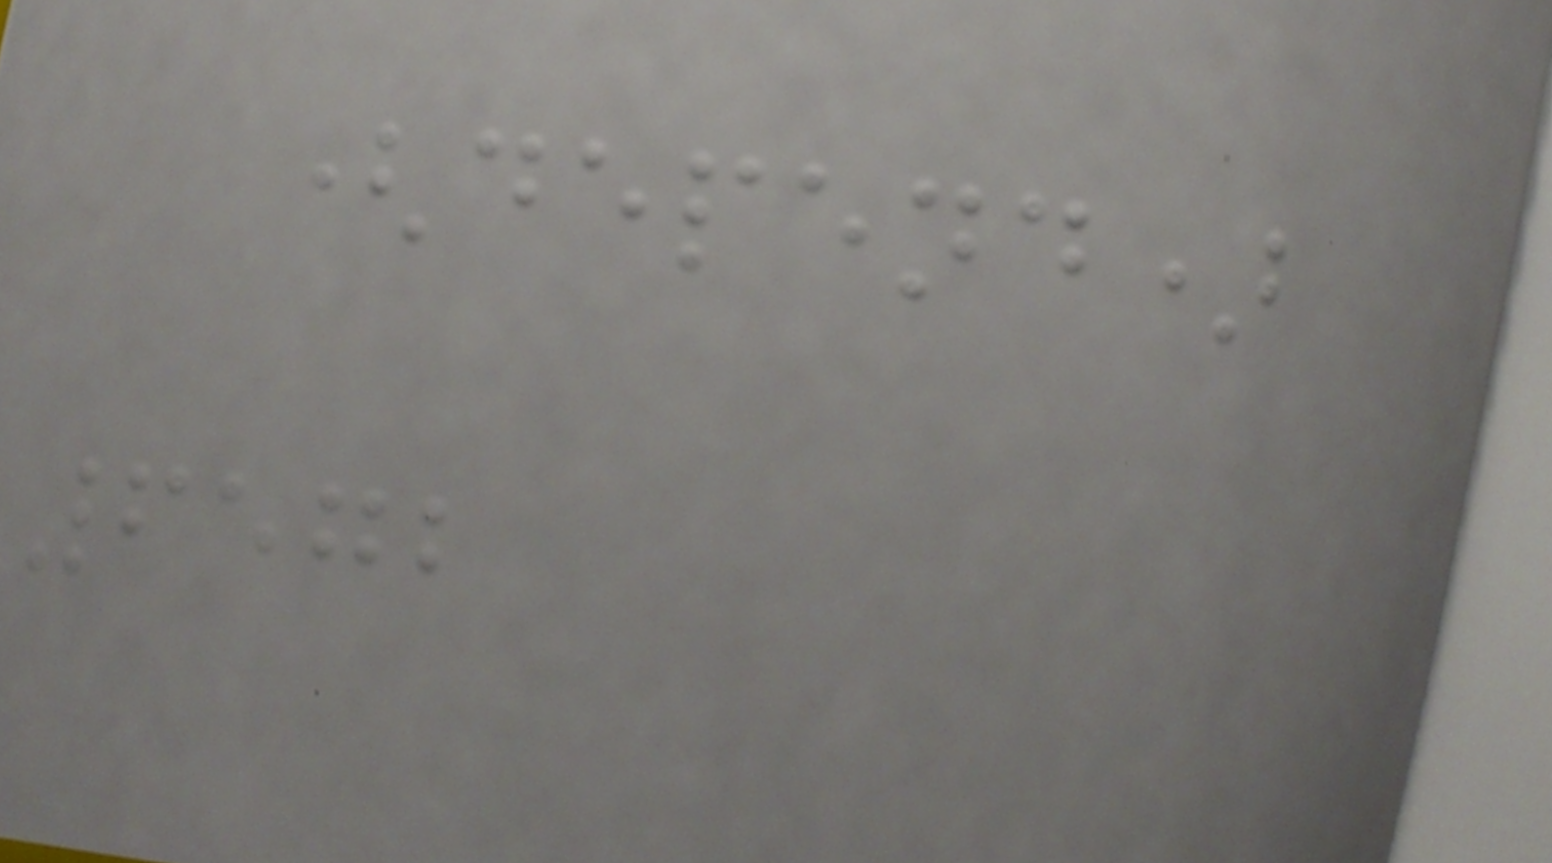(depend)
6572
